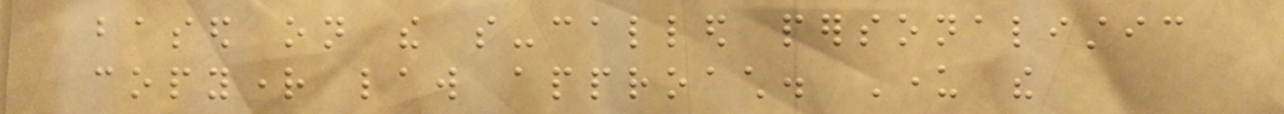based on the so-called personalistic
copyright law approach. Under the
